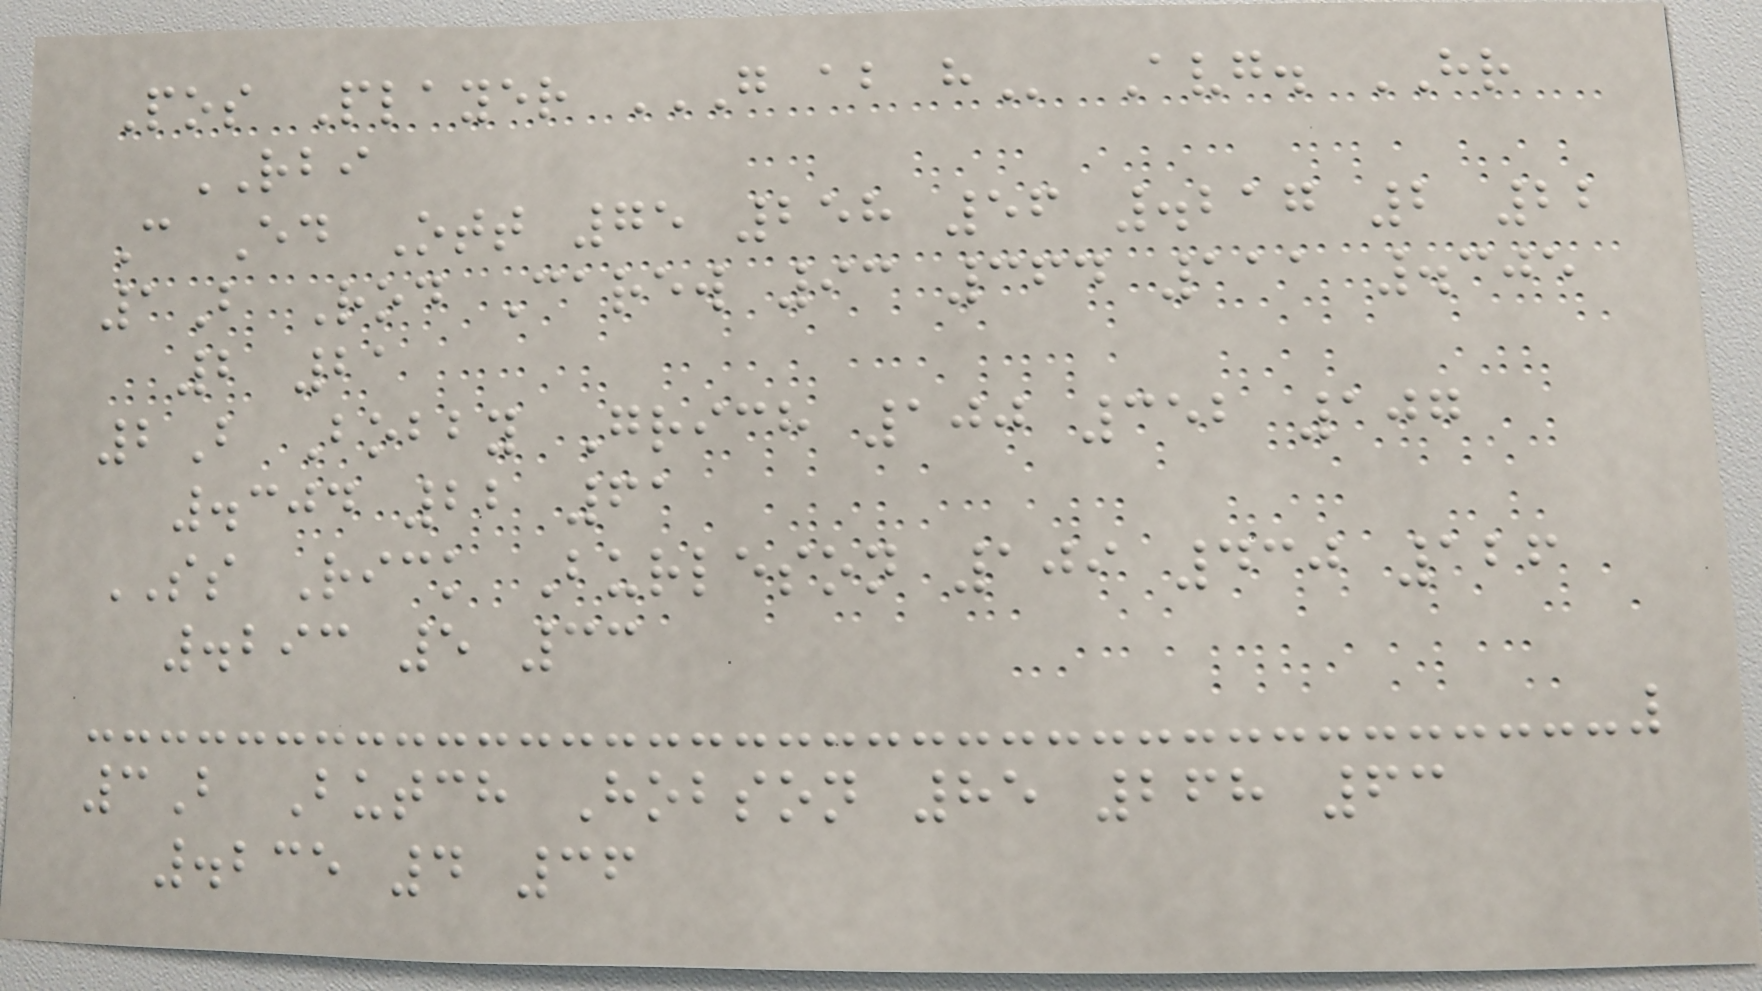Pos Player G AB H Avg. HR
RBI
C Ed Ott 75 258 56 .217 2 22
1B Rod Carew 93 364 111 .305
2 21
2B Bobby Grich 100 352 107
.304 22 61
SS Rick Burleson 109 430 126
.293 5 33
3B Butch Hobson 85 268 63
.235 4 36
